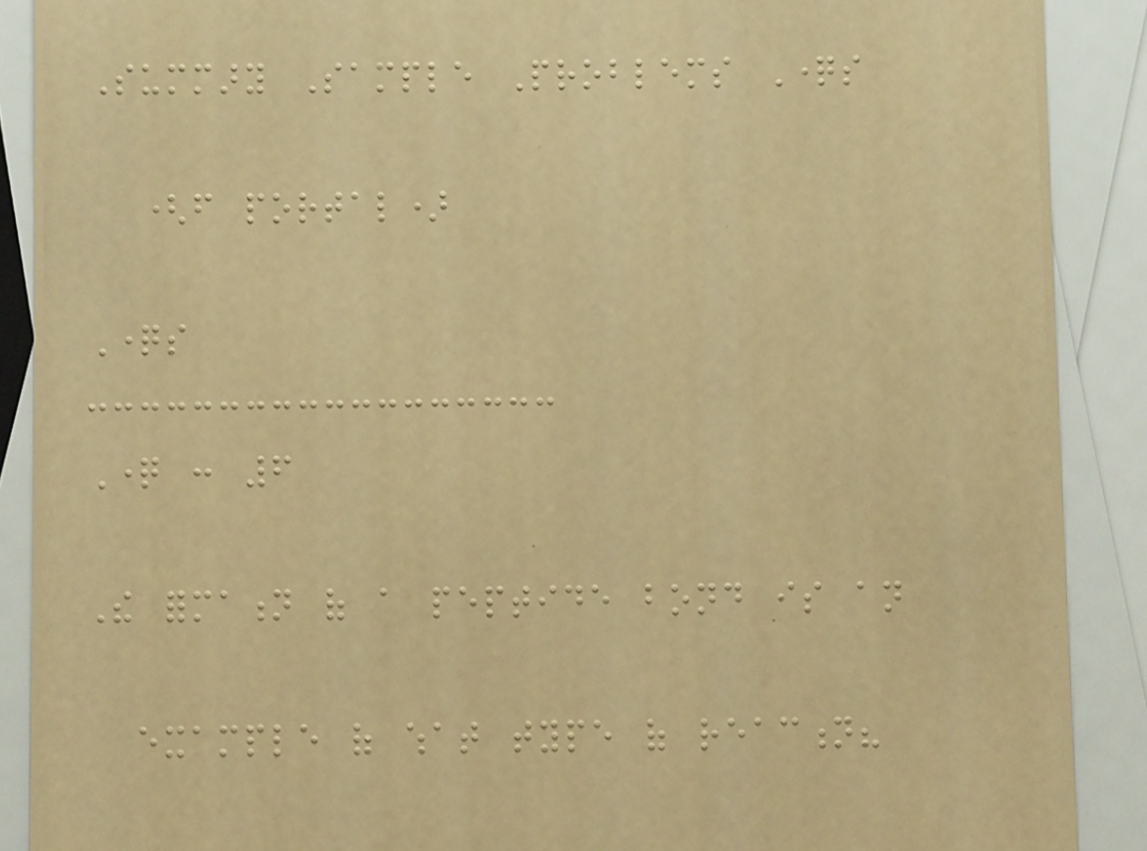Summary Sample Problems Questions
(from portal)
Questions
Question : 6
The formation of a peptide bond is an
example of what type of reaction?
